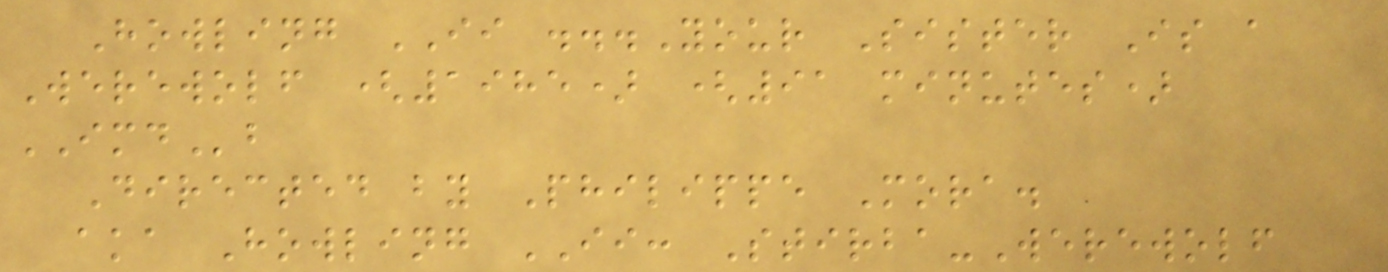Howling II ...Your Sister Is a
Werewolf (1985) (91 minutes)
IMDb
Directed by Philippe Mora.
aka Howling II: Stirba-Werewolf
